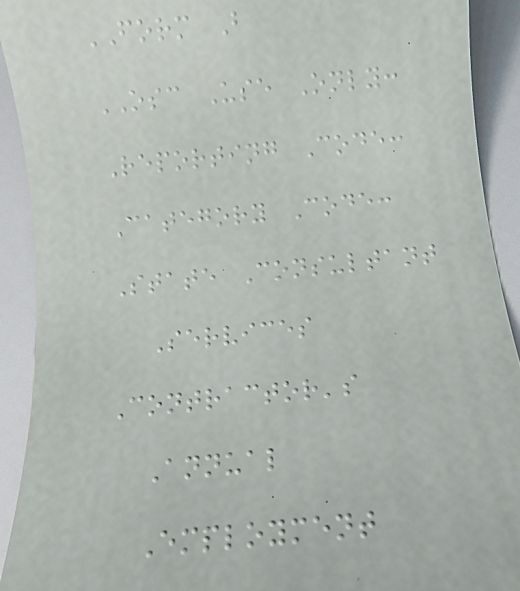FORM B
OSC Use Only:
Reporting Code:
Category Code:
State Consultant
Services
Contractor's
Annual
Employment
